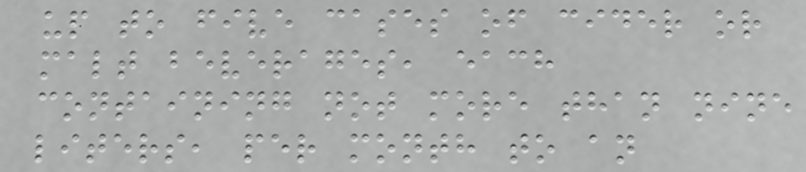up to five cases of cider or
malt beverages, each
containing not more than nine
liters, per month to an
